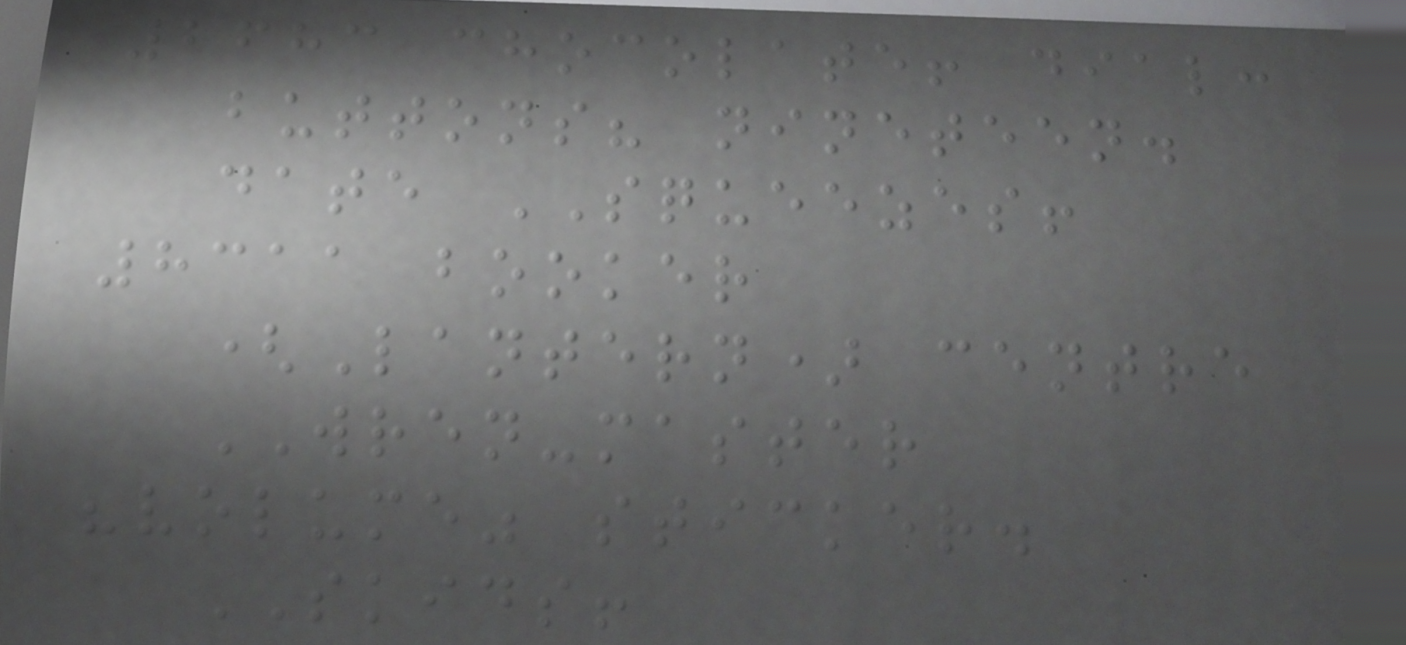2683 chocolate! dial:
buttons? nineteen.
date SQUEEZES!
8311 booker
(Lantern) centre
WREN-master
"volume" sticker.
SKIDS!
